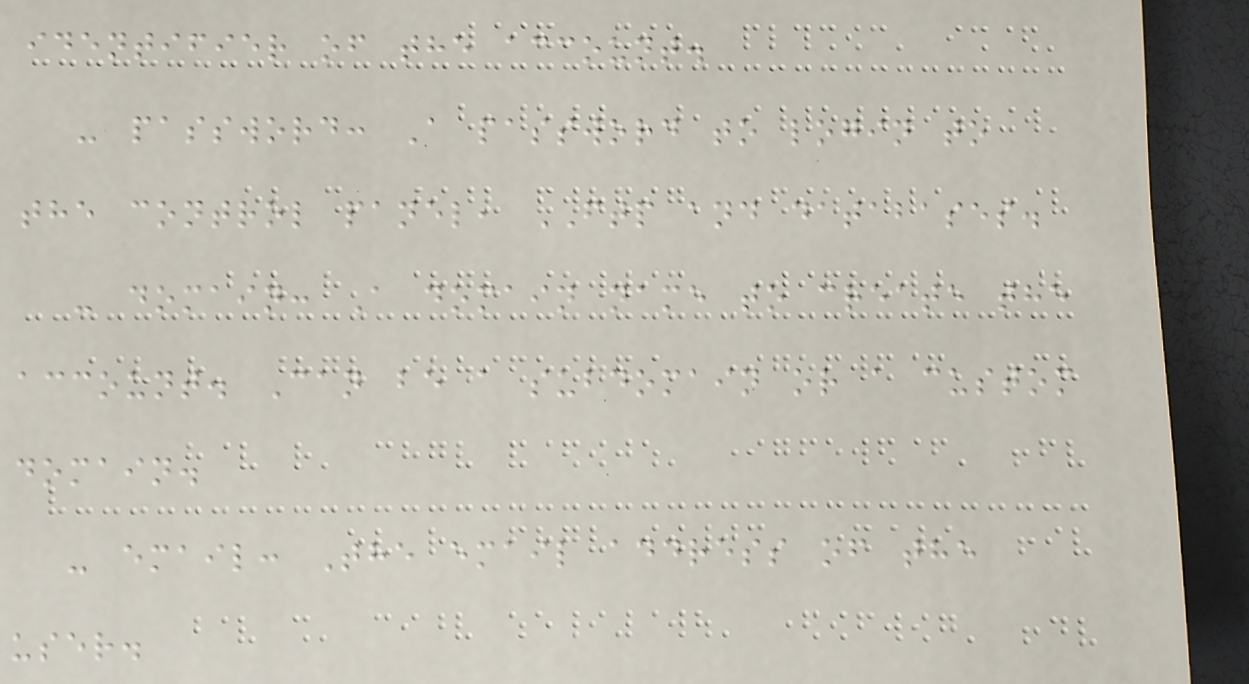identifier of the account.
- password: A password to login to
the control panel, FTP and databases.
- domain: A domain name to create the
account. Can be a subdomain or a custom
domain.
- email: The email address of the
user.
